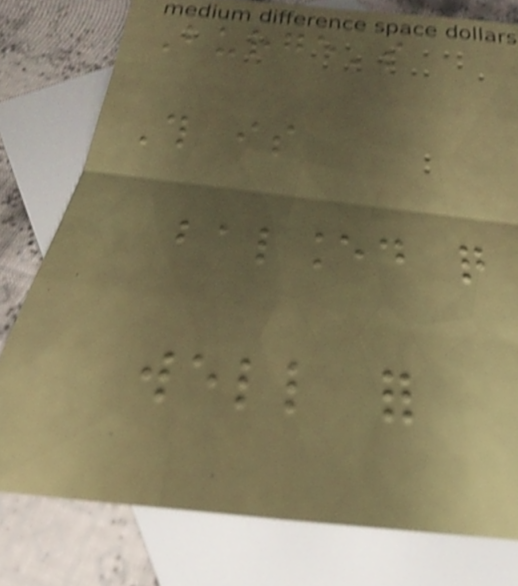Burge's
This is
balanced quite
well for
